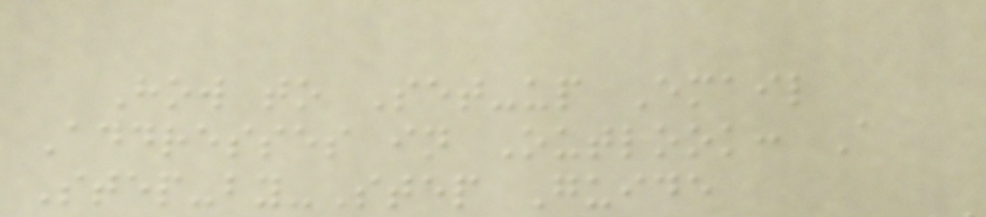How to Set-up Email
Addresses in Outlook: A
Step-by-Step Guide
